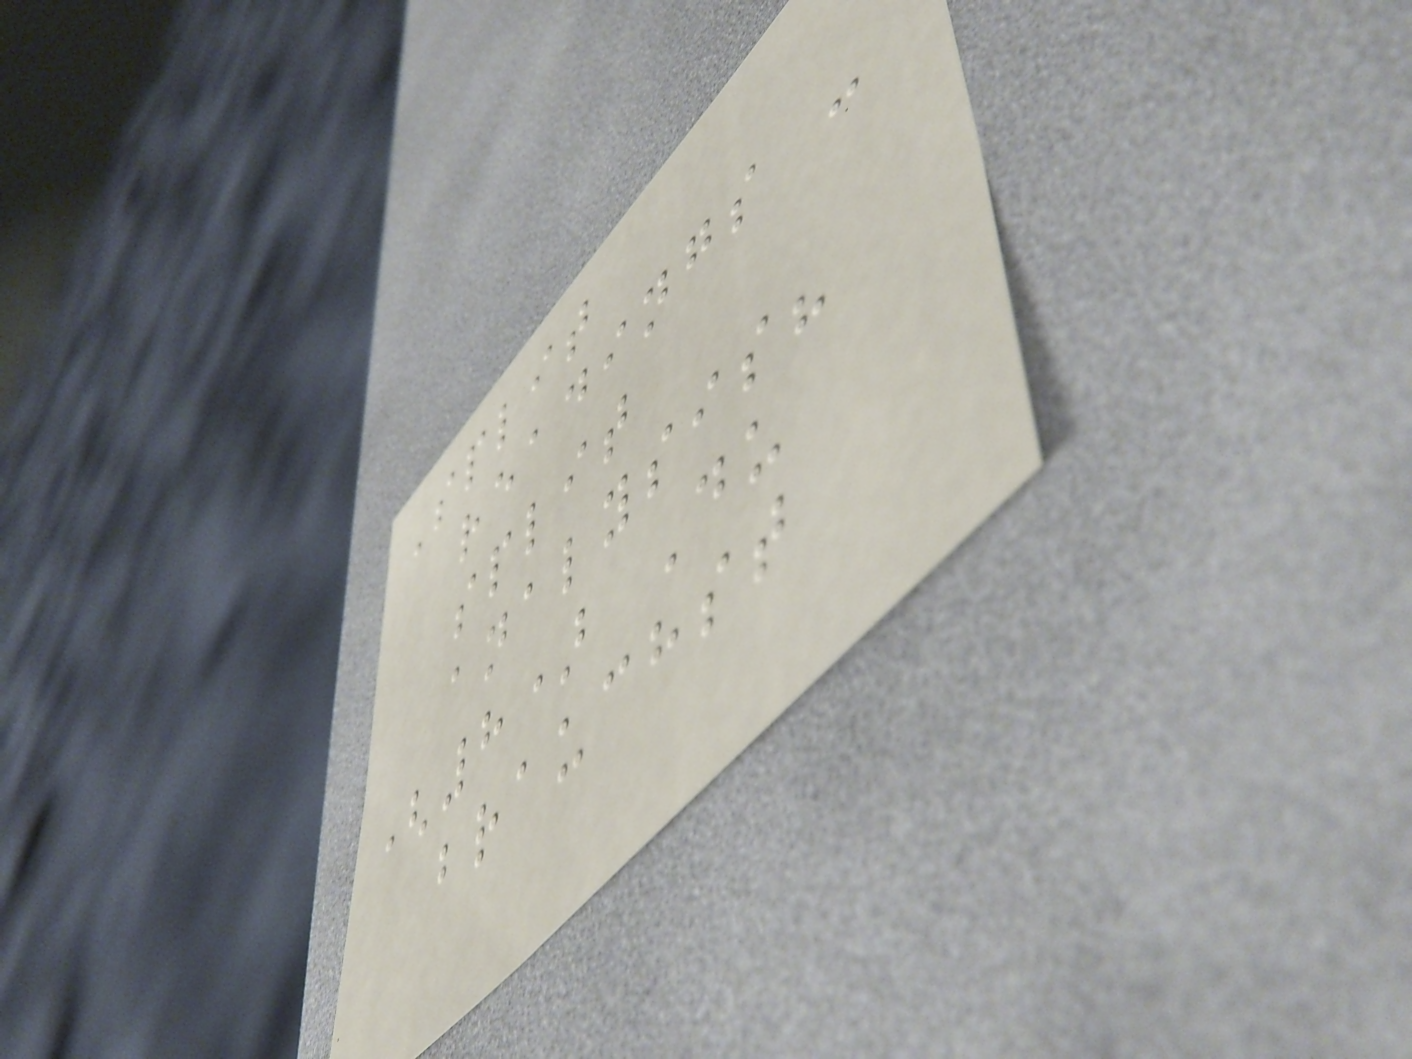Split
readings -
split
analysis?
(8) Du
brauchst
